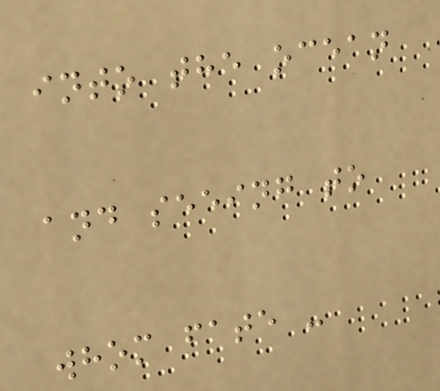into the ocean
and seeing to
whom fate -
